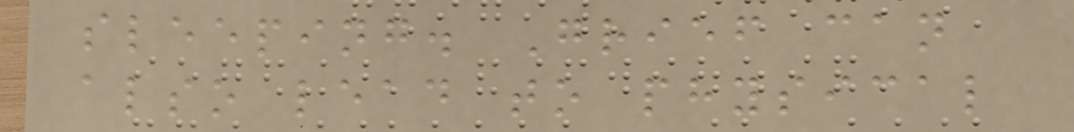sleeping. Grief can
also lead to physical
